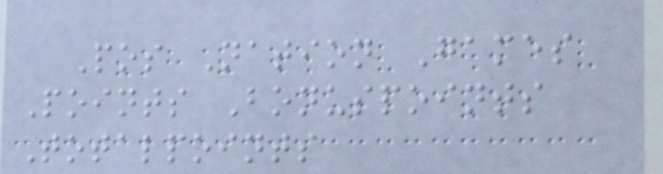Pos Nation Games
Points Bonuspoints
Totalpoints
